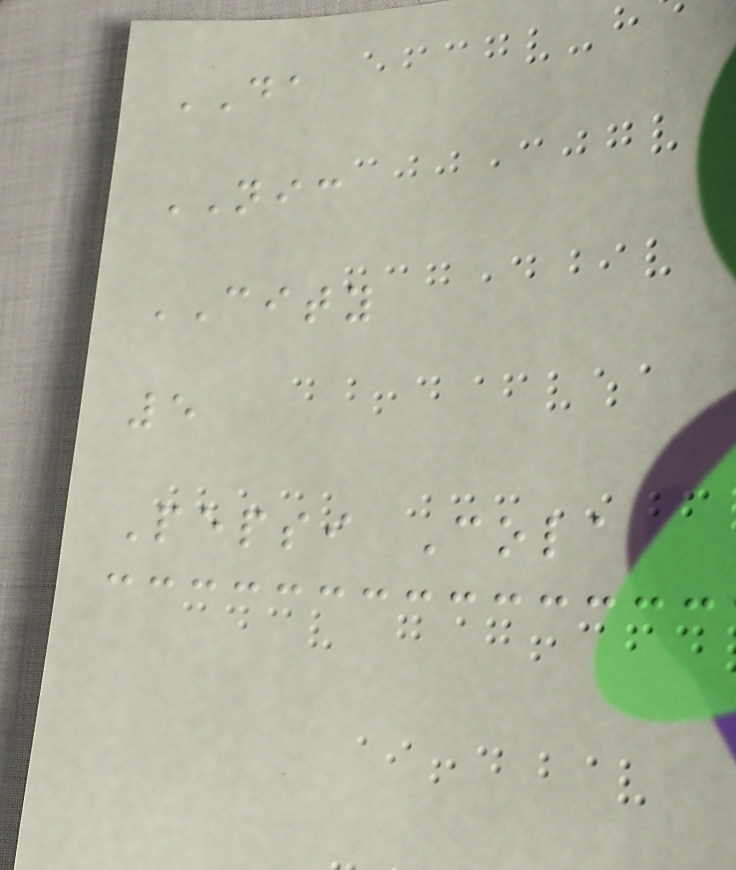DA
NIC
CITY
5
Pepsi Cola
